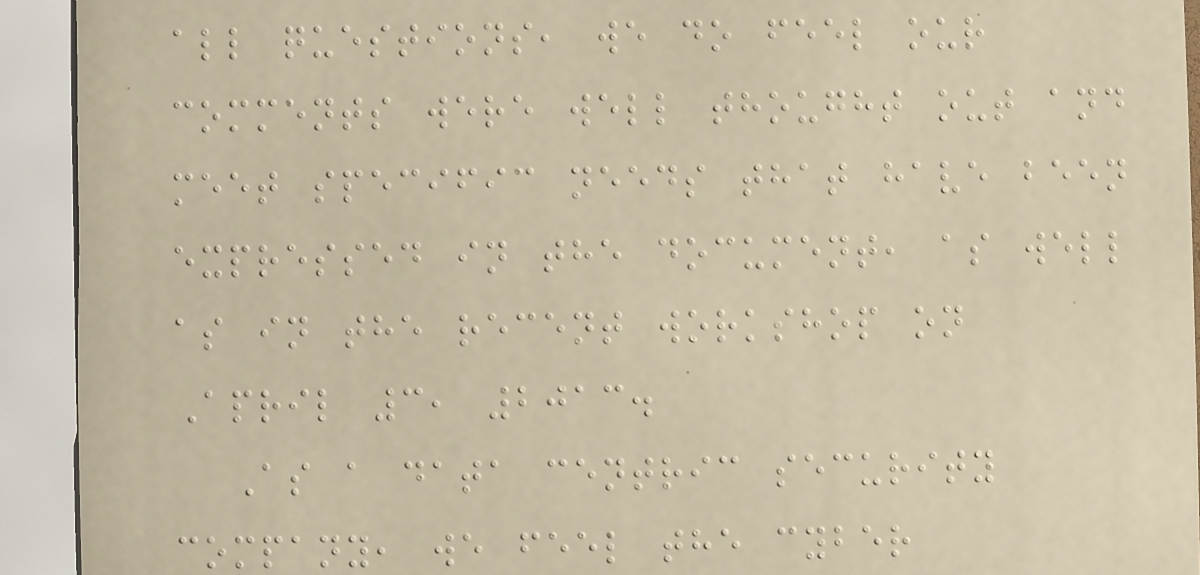all questions, we do feel our
comments were well thought out and
meet specific needs that have been
expressed in the document, as well
as in the recent workshop on
April 3, 2013.
As a data centric security
company, we feel the cyber
